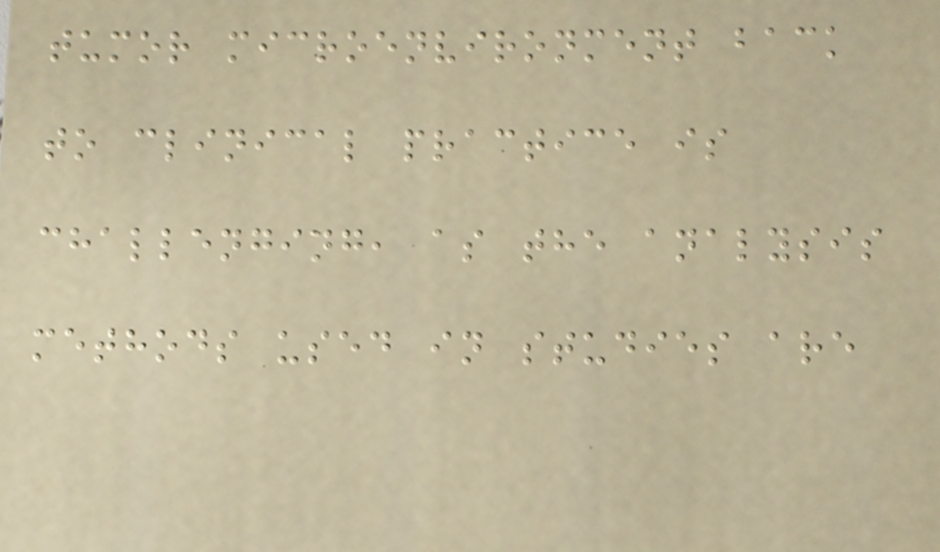tumor microenvironment back
to clinical practice is
challenging, as the analysis
methods used in studies are
